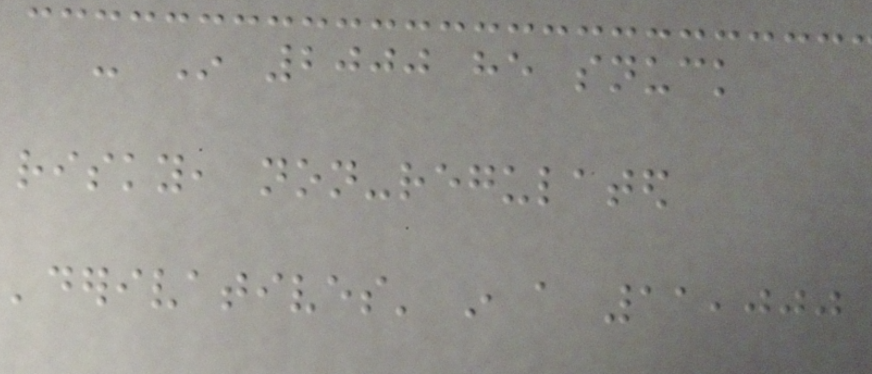- In 2000 he snuck
risky, non-regulated
'derivatives' in a 11,000
